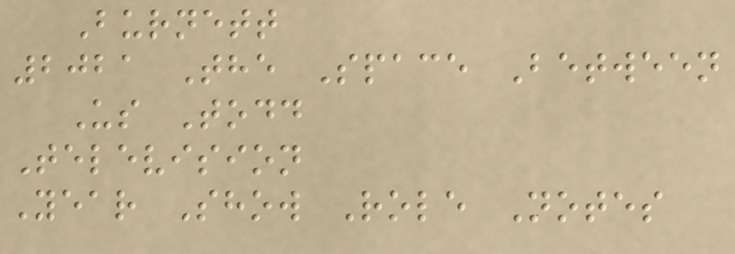Burnett
2021 The Space Between
Us Todd
Television
Year Show Role Notes
